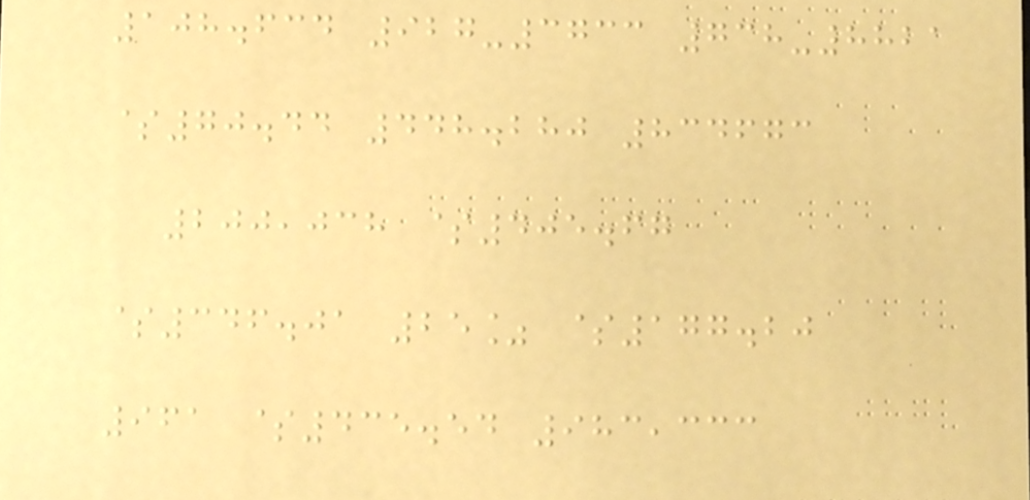108.634 927-3733 738-8821
$70.44 448.280 834673
200,038 $405.67
$346.01 25% $177.20
961 $435.54 983,333
